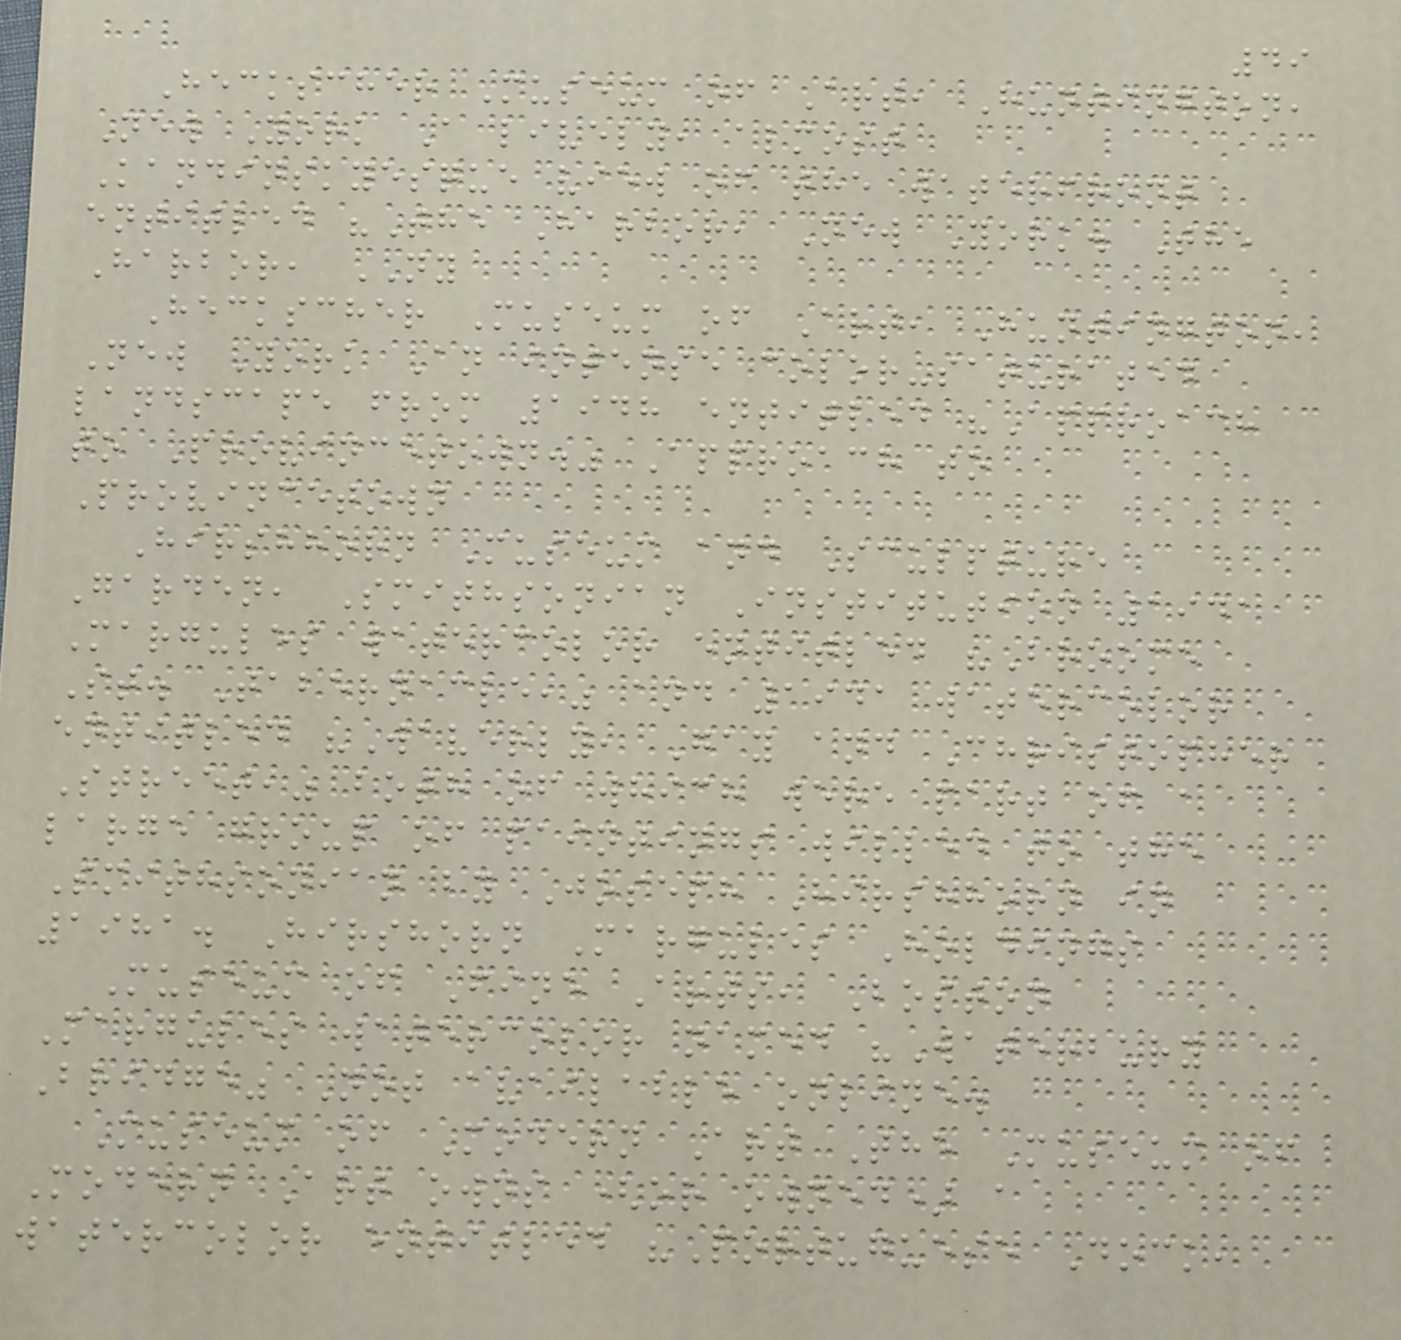49
Heckscher Museum of Art, Huntington,
New York A lively, almost
Kandinskyesque view of the waterfront
entitled "The Harbor, New York. The
Harbor, NY
Heckscher Museum of Art, Huntington,
New York An intense color-saturated
landscape from 1948 entitled "Approach
to Provincetown." Approach to
Provincetown
Hirshhorn Museum and Sculpture
Garden, Smithsonian Institution 1941
Margules watercolor entitled "Broome
St. Tabernacle," and 1941 watercolor
entitled "Waverly, Gay and Christopher
Street," both of which were part of a
large group of paintings willed to the
Smithsonian by Joseph Hirshhorn in
1981. Hirshorn Margules Holdings
Museum of Fine Arts, Boston
Margules watercolor named "Waterbury
Bridge" Not available online.
Museum of Modern Art The Museum of
Modern Art owns (or owned) a
watercolor entitled "Portuguese Dock,
